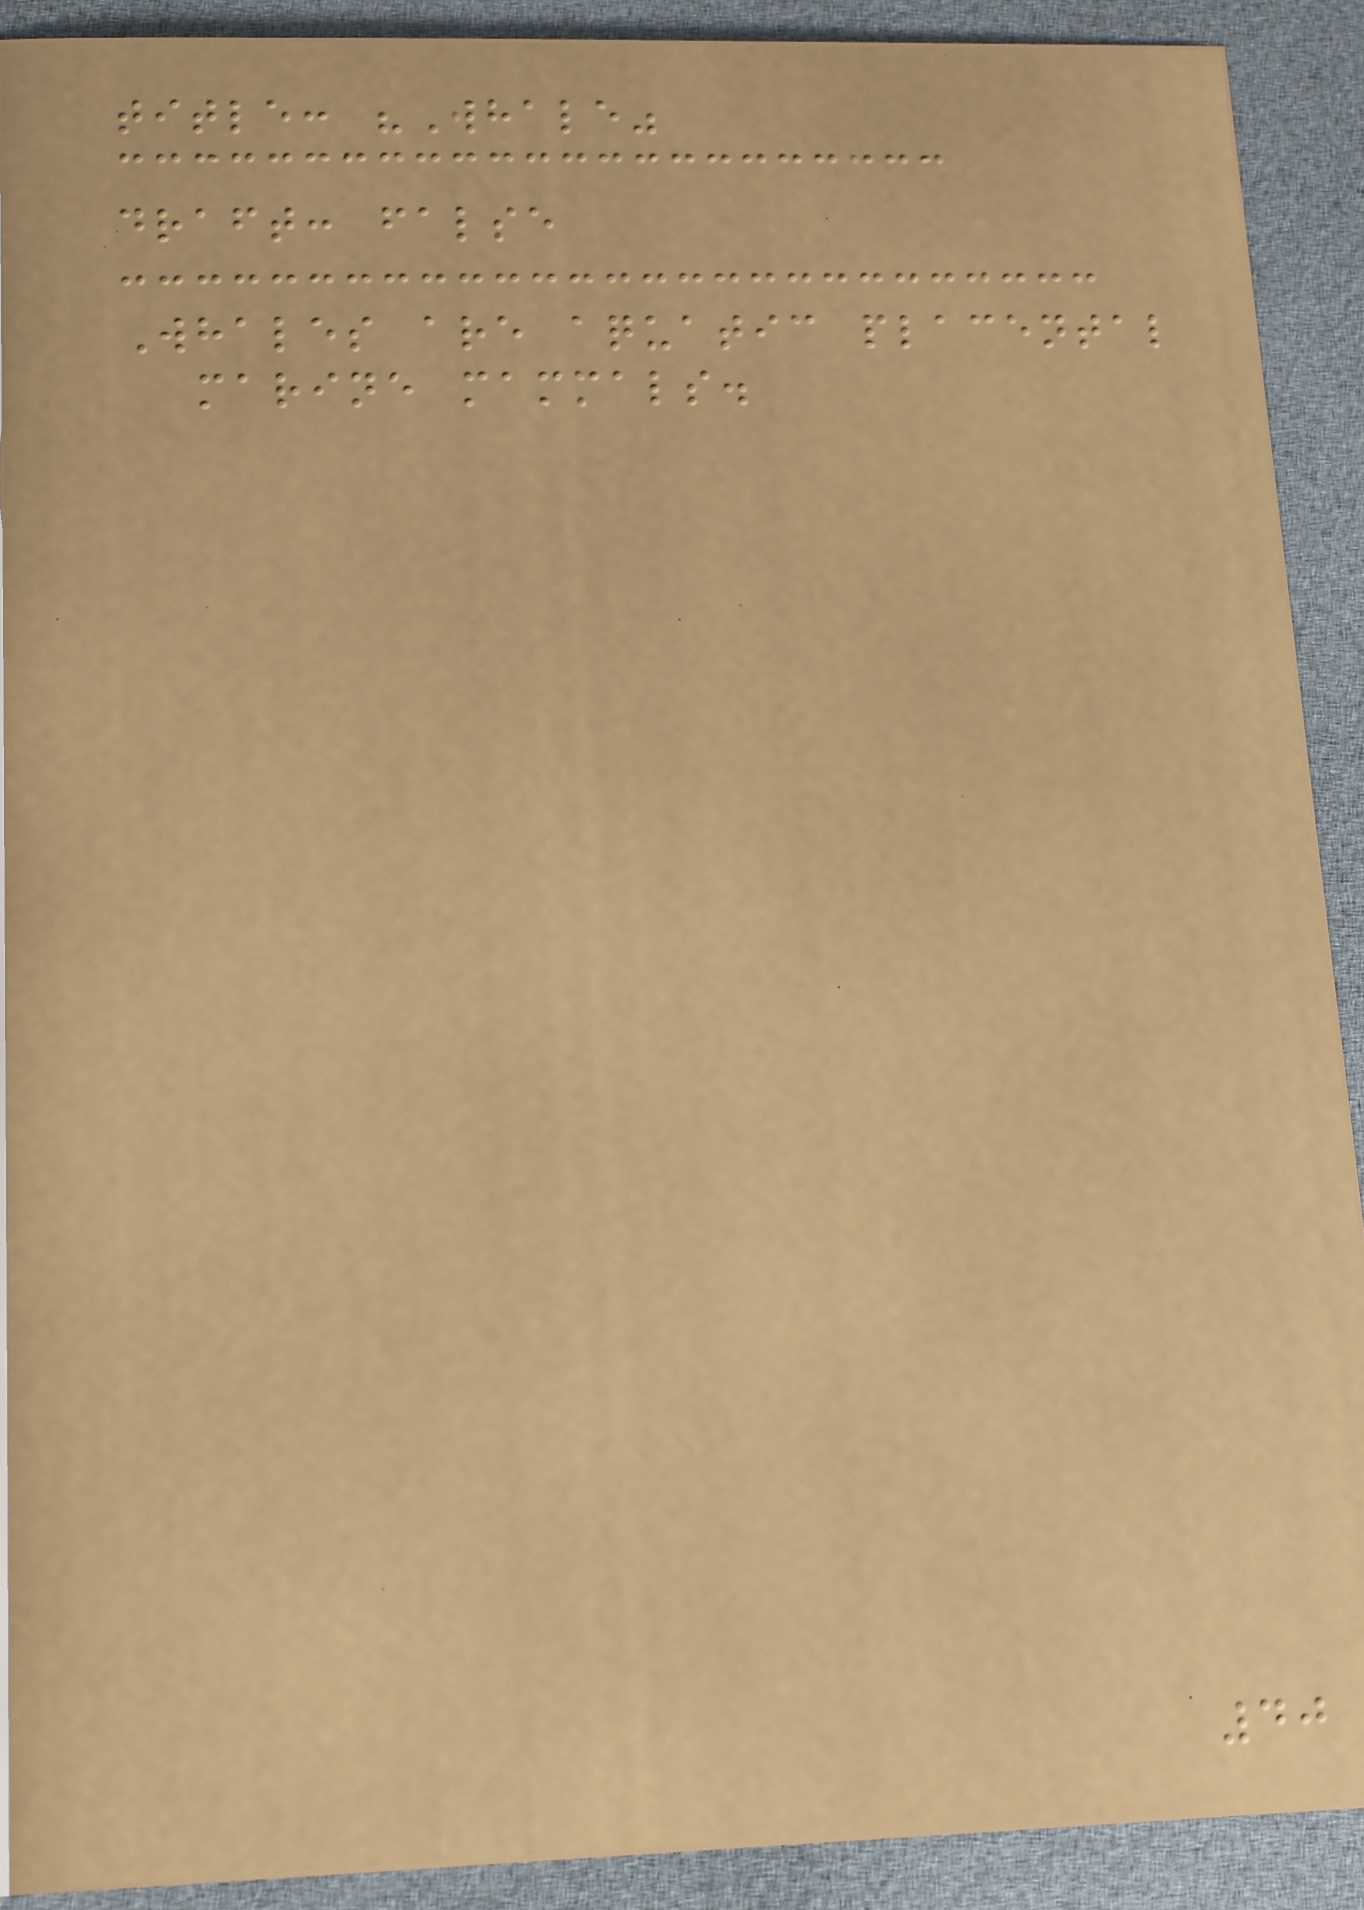title: "Whale"
draft: false
Whales are aquatic placental
marine mammals.
40
